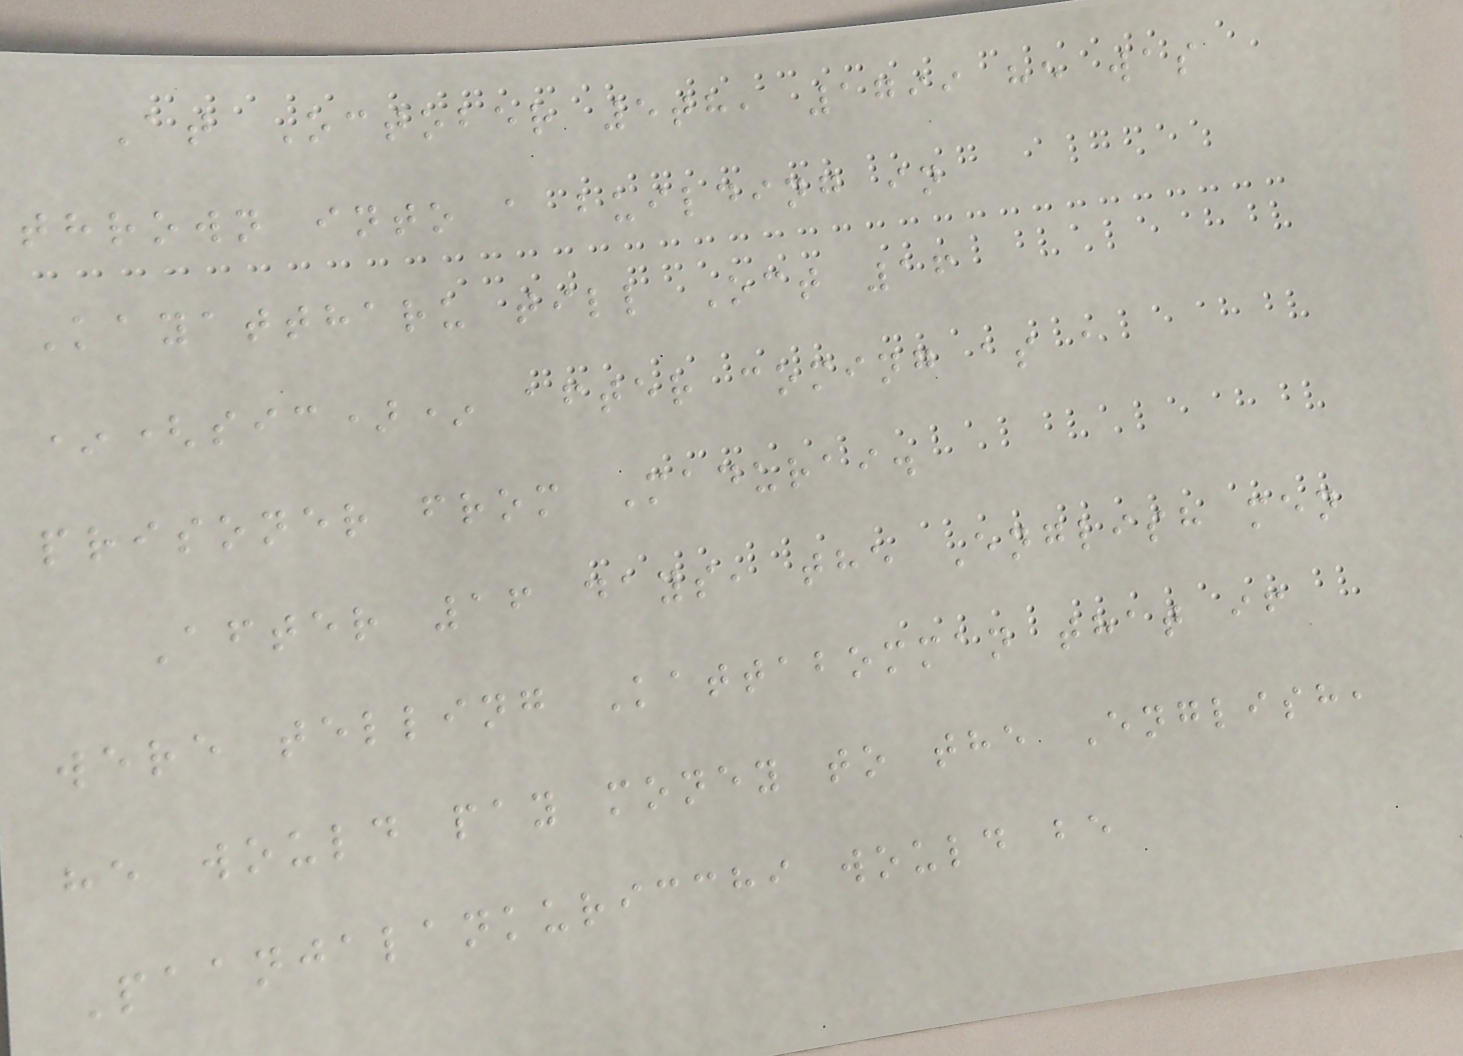At October 5th, 1799 he was
thrown into a building in
Kayattharu till Oct 16
*(sic)* after coming as a
prisoner from Madurai.
After 16 days, the English men
were telling Kattabomman that if
he would pay money to the English,
Paanjalankuricchi would be
